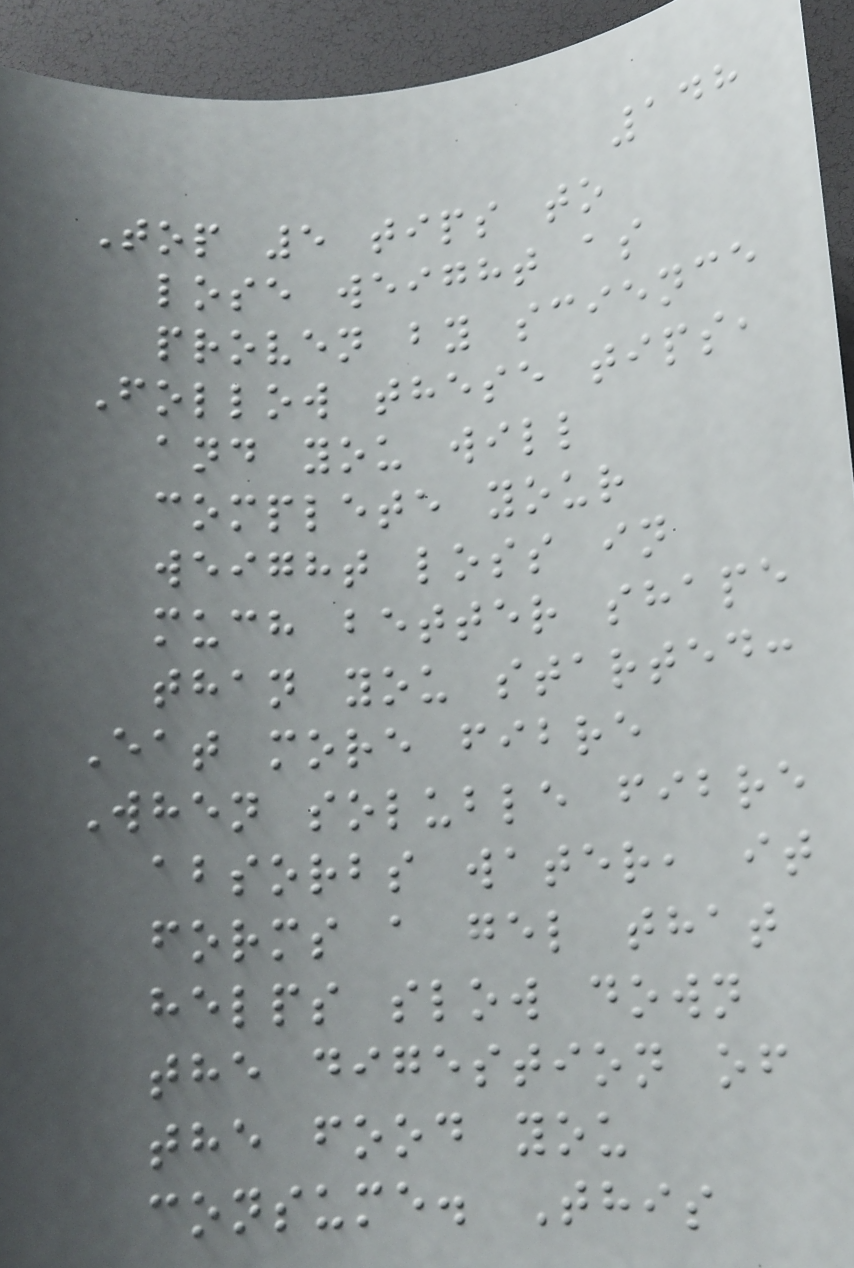148
Top 5 tips to
lose weight as
proven by science
Follow these tips,
and you will
complete your
weight loss in
much better shape
than you started:
Eat more fibre
When soluble fibre
absorbs water, it
forms a gel that
helps slow down
the digestion of
the food you
consume. This
